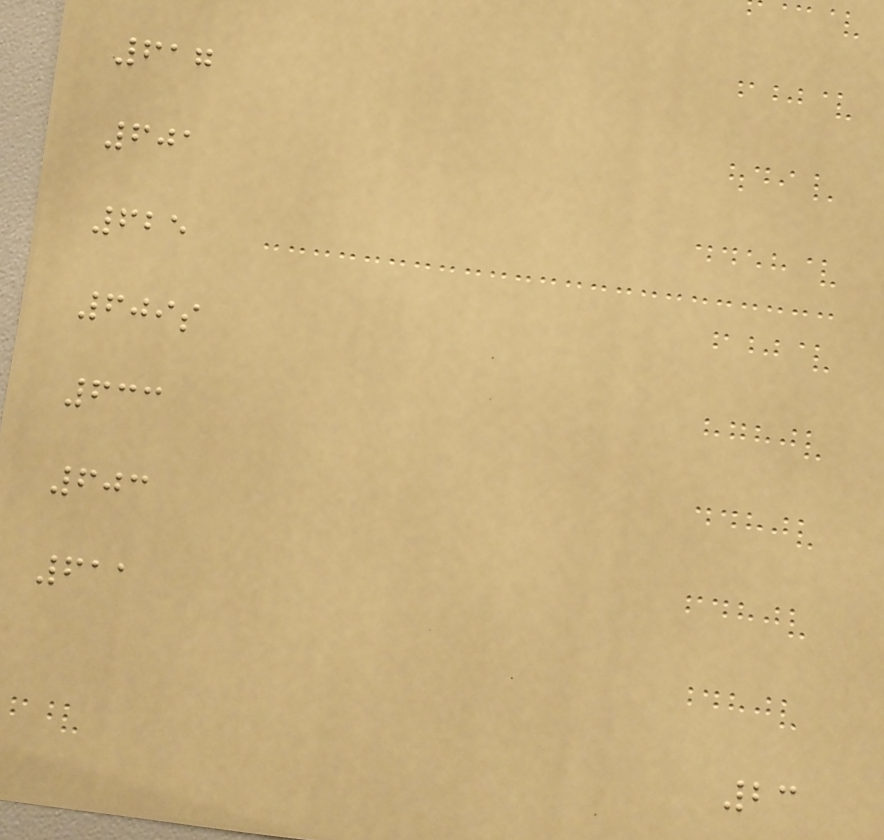617
601
625
609s
633
603
611
23
